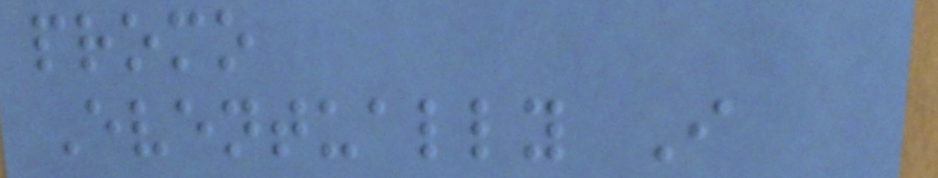promo
Eventually I
